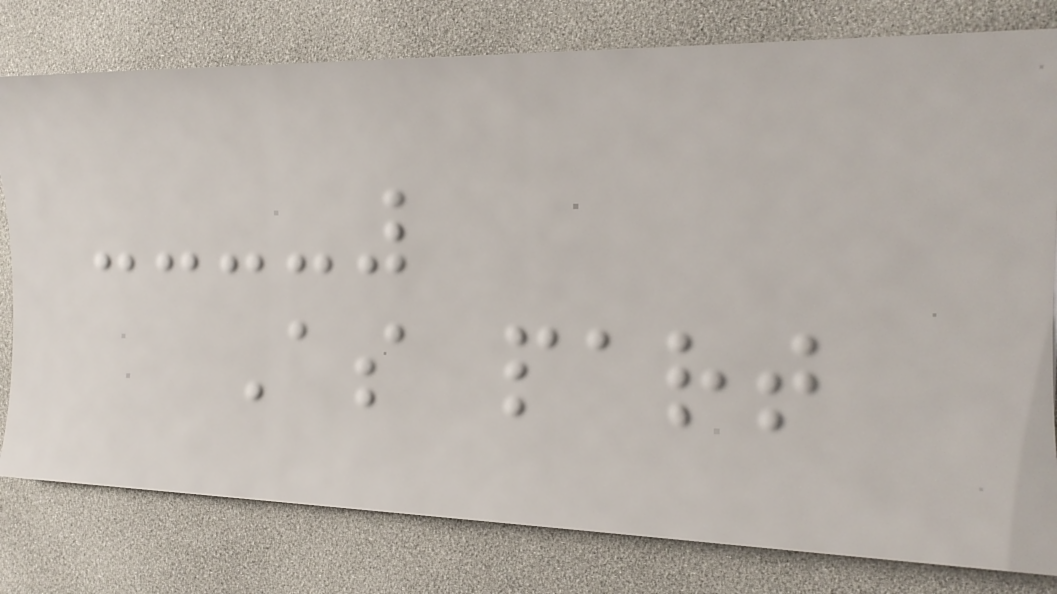As part
